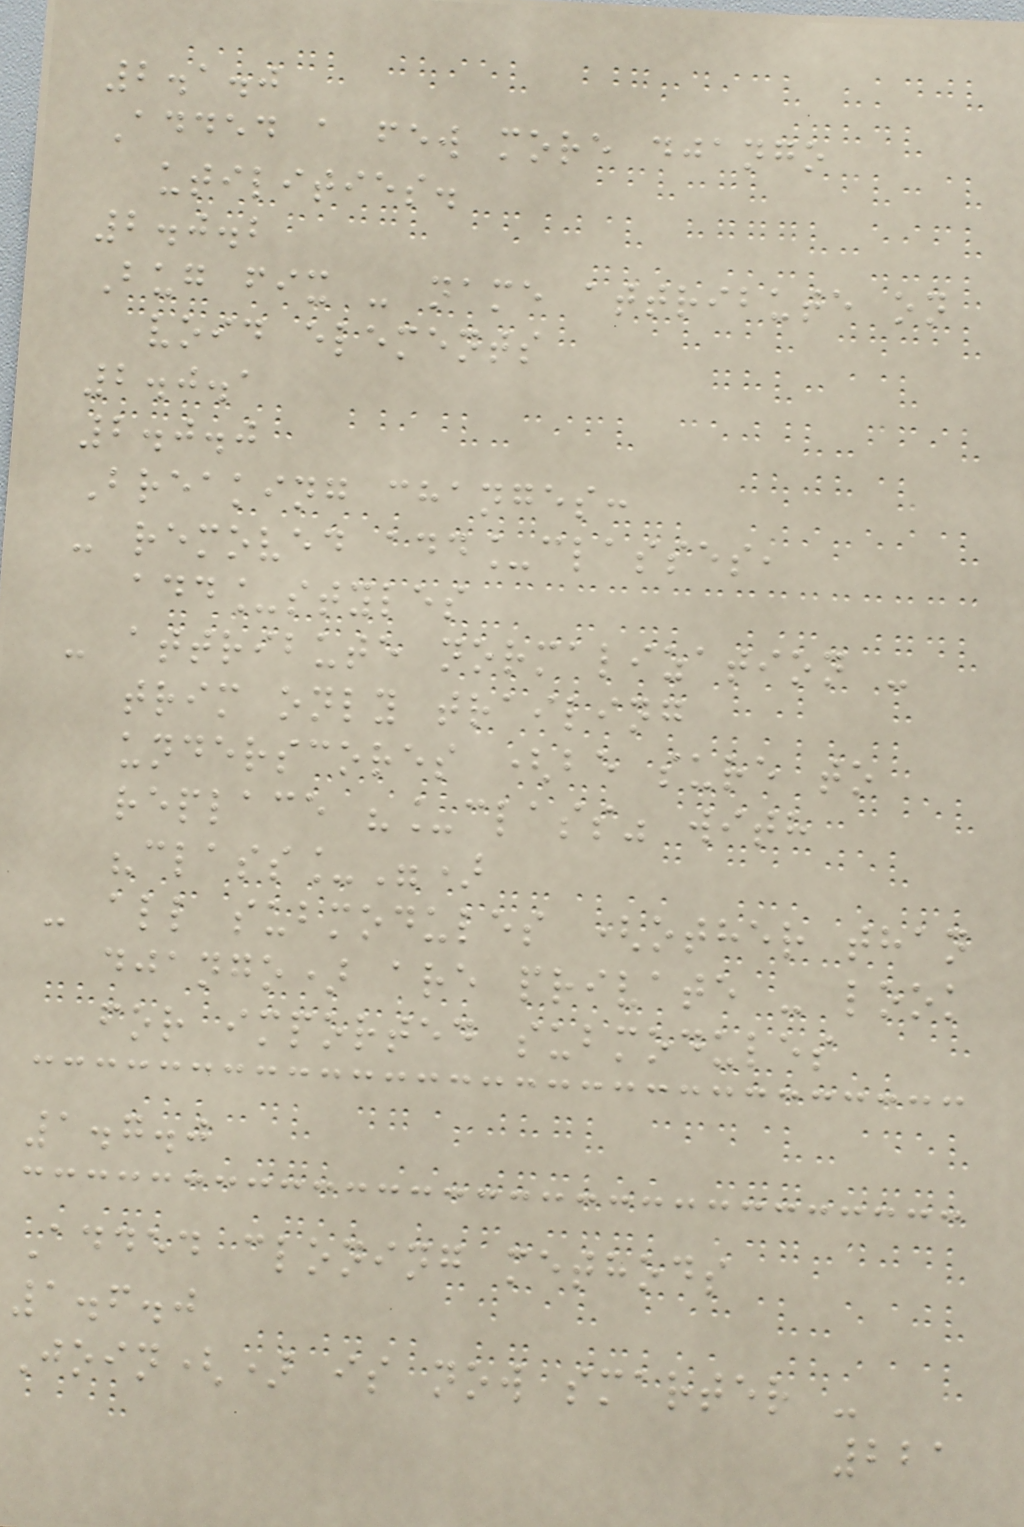2.1.0
Added a few more django
utilities.
2.0.2
Bug fix - name attribute on
void elements
2.0.1
2.0.0
Breaking changes:
- removed add_classes,
add_styles
- attribute normalization -
trim only trailing
underscores (be sure to
replace "_class" with
"class_")
- all submodules (other than
django) are private - look
for imported submodules
1.7.0
Added cloning methods
1.6.0
Join() is now smarter -
221
